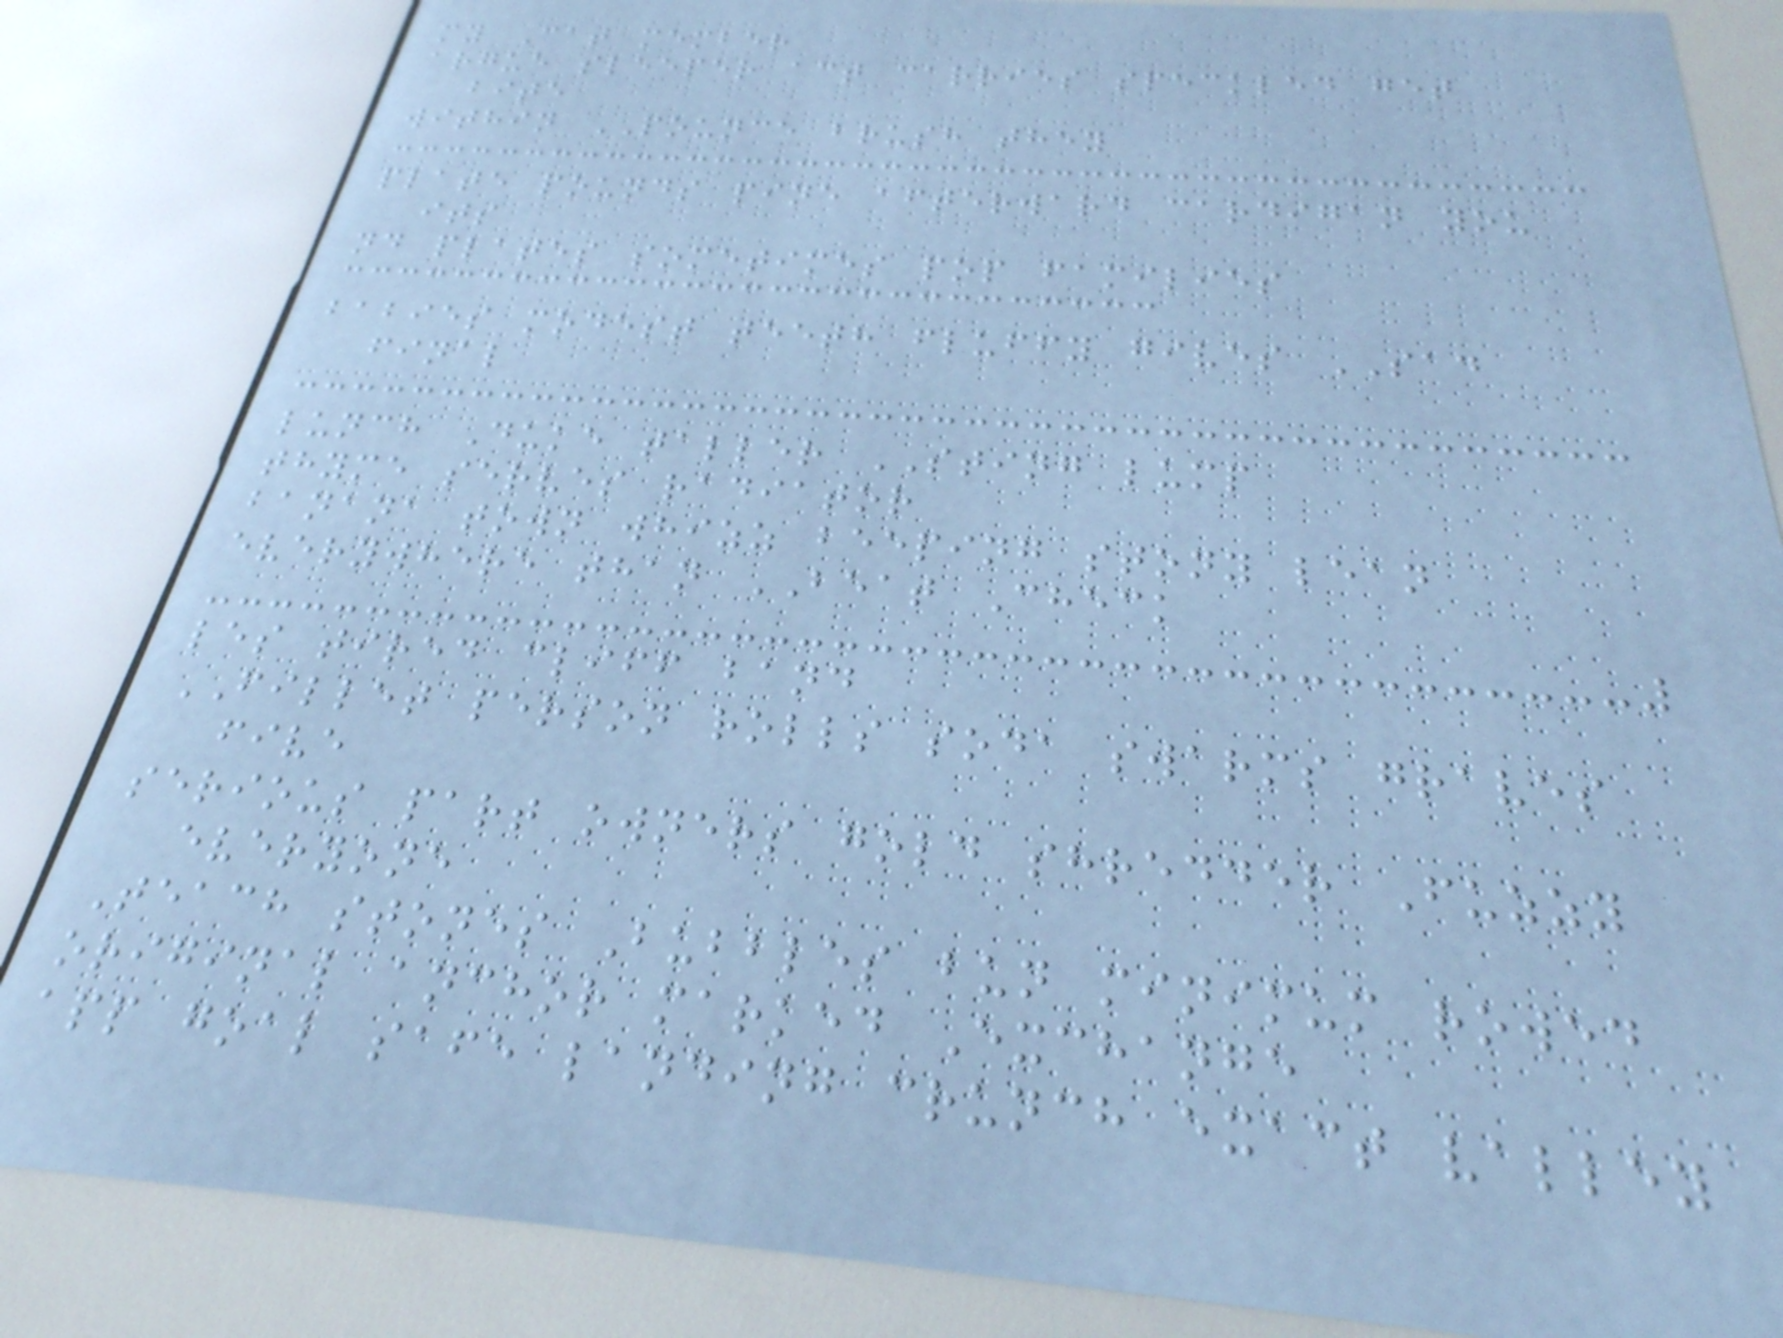my Cat member
argue sleeper act carries speckled get
bite
within POUNCE brush they
plate pounds pine afterward cardigan you
its
nd plates sometimes pop families
babies modest teeth fluffy gives SAD
final
lunch Duke taller STING lump
thyme serves radiator
banana town whizz beeping stony lean
everywhere than BEAT Check
les tired cliff band
FILLET person rolls soda swarms graves
five
serious part owners gold shredder Fuzzy
everyone
Teach stones Bubbles bun minimum rowed
original anchor marked Exchange
app goal safe landing crunch exact valley
